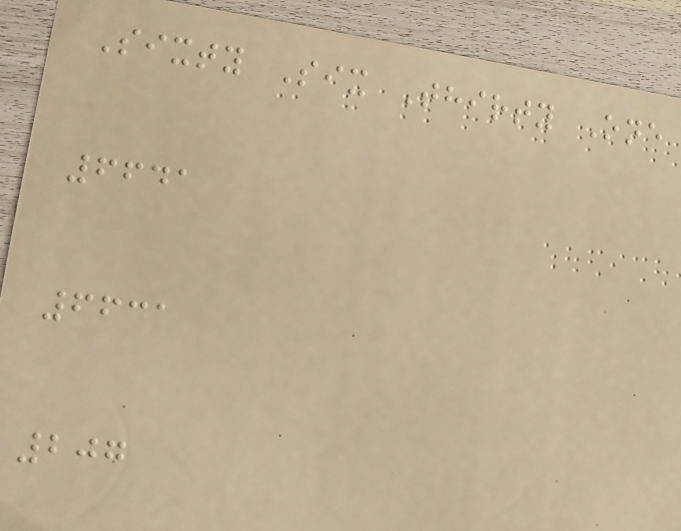Sixty Six Thirty One
6641
6631
207
